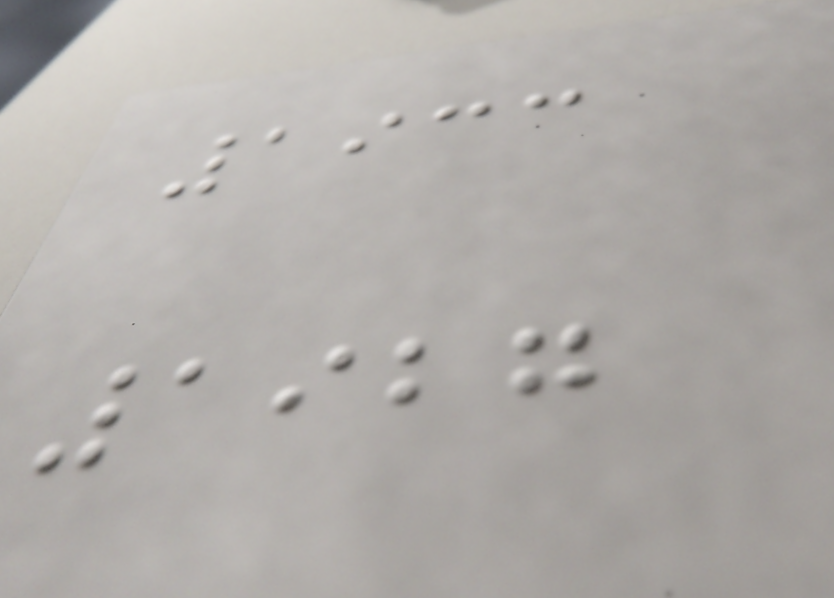1933
1927
